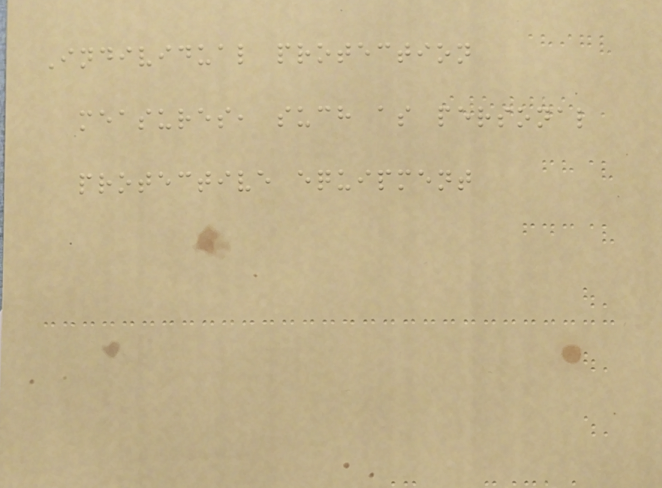Individual protection
measures, such as personal
protective equipment
